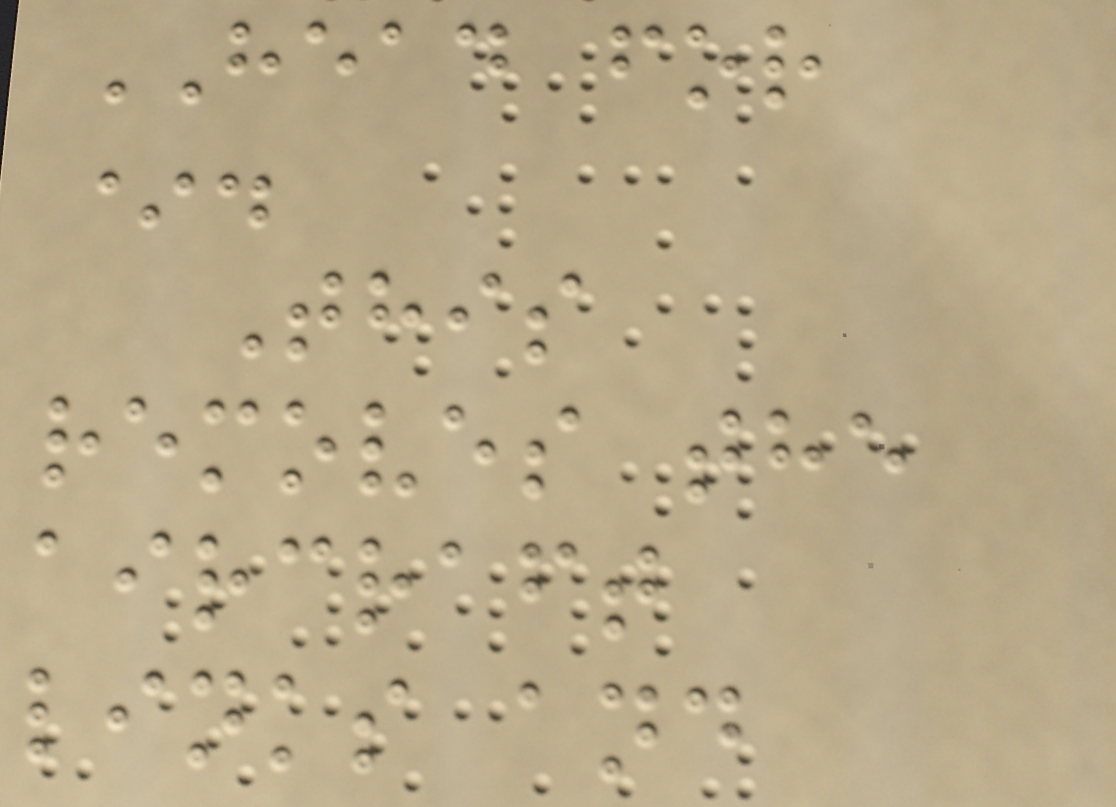HEAD for
*.
This
removes the
aircraft
links and
